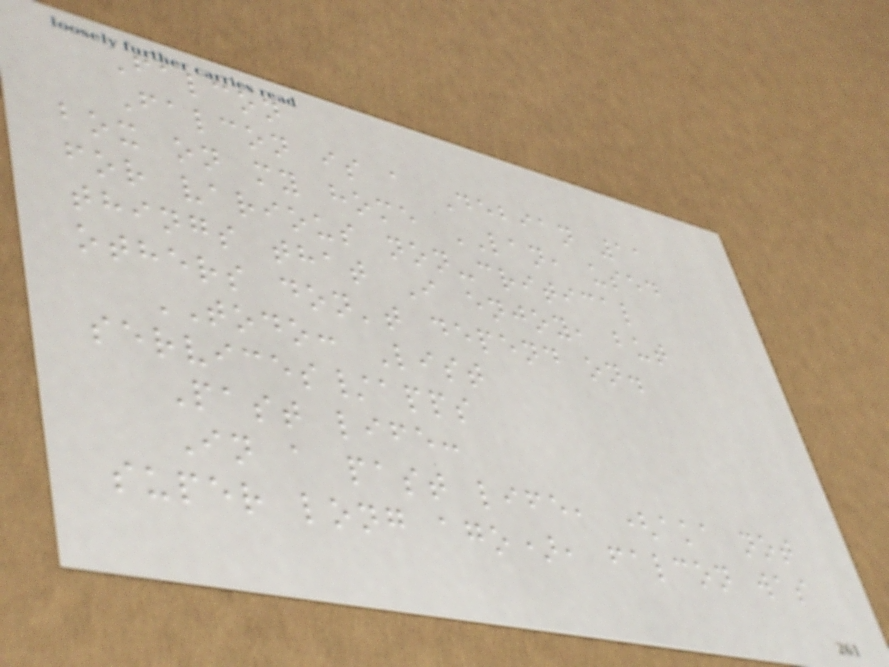Falcon
Falcon is a Debian 11
box on my home LAN, used
for various non-critical
things that I enjoy, but
others don't depend on.
TODO: List
services/apps
Past life:
In a past life, (aka not
super long ago), falcon was
